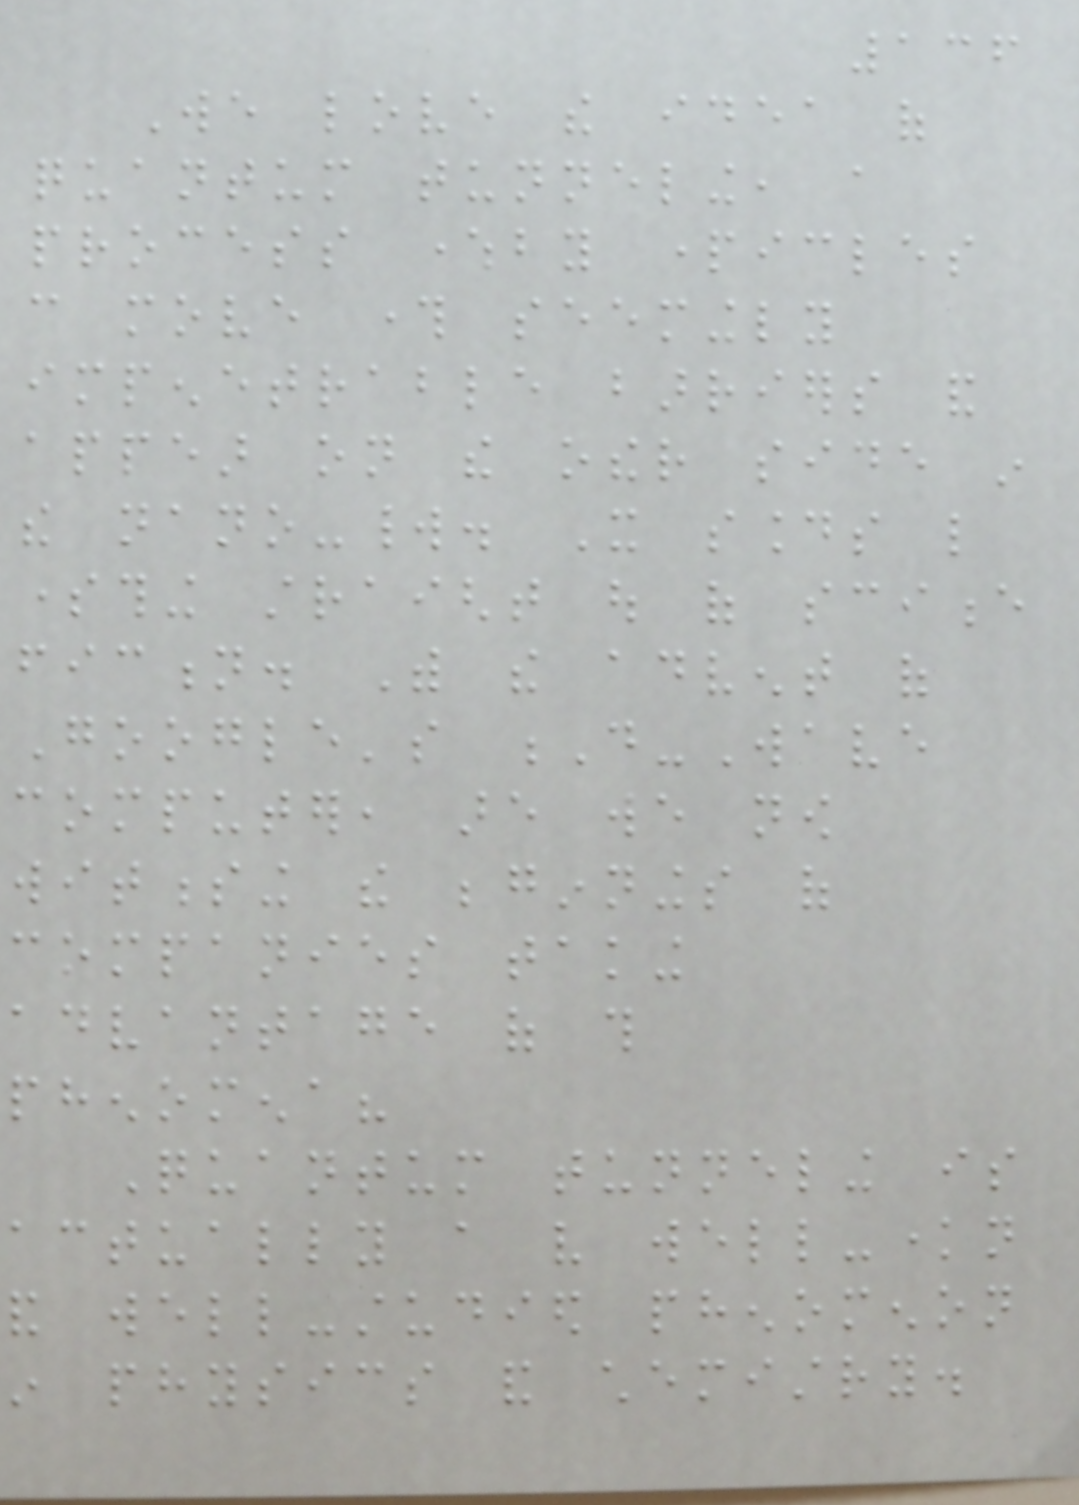136
We love the idea of
quantum tunneling, a
process whereby particles
can move through seemingly
impenetrable barriers and
appear on the other side in
the nano-world. It sounds like
something straight out of science
fiction. With the advent of
Google's D-Wave
computer, are we now
witnessing the beginnings of
companies taking
advantage of this
phenomena?
Quantum tunneling is
actually a very well-known
and well-studied phenomenon
in physics and chemistry.
